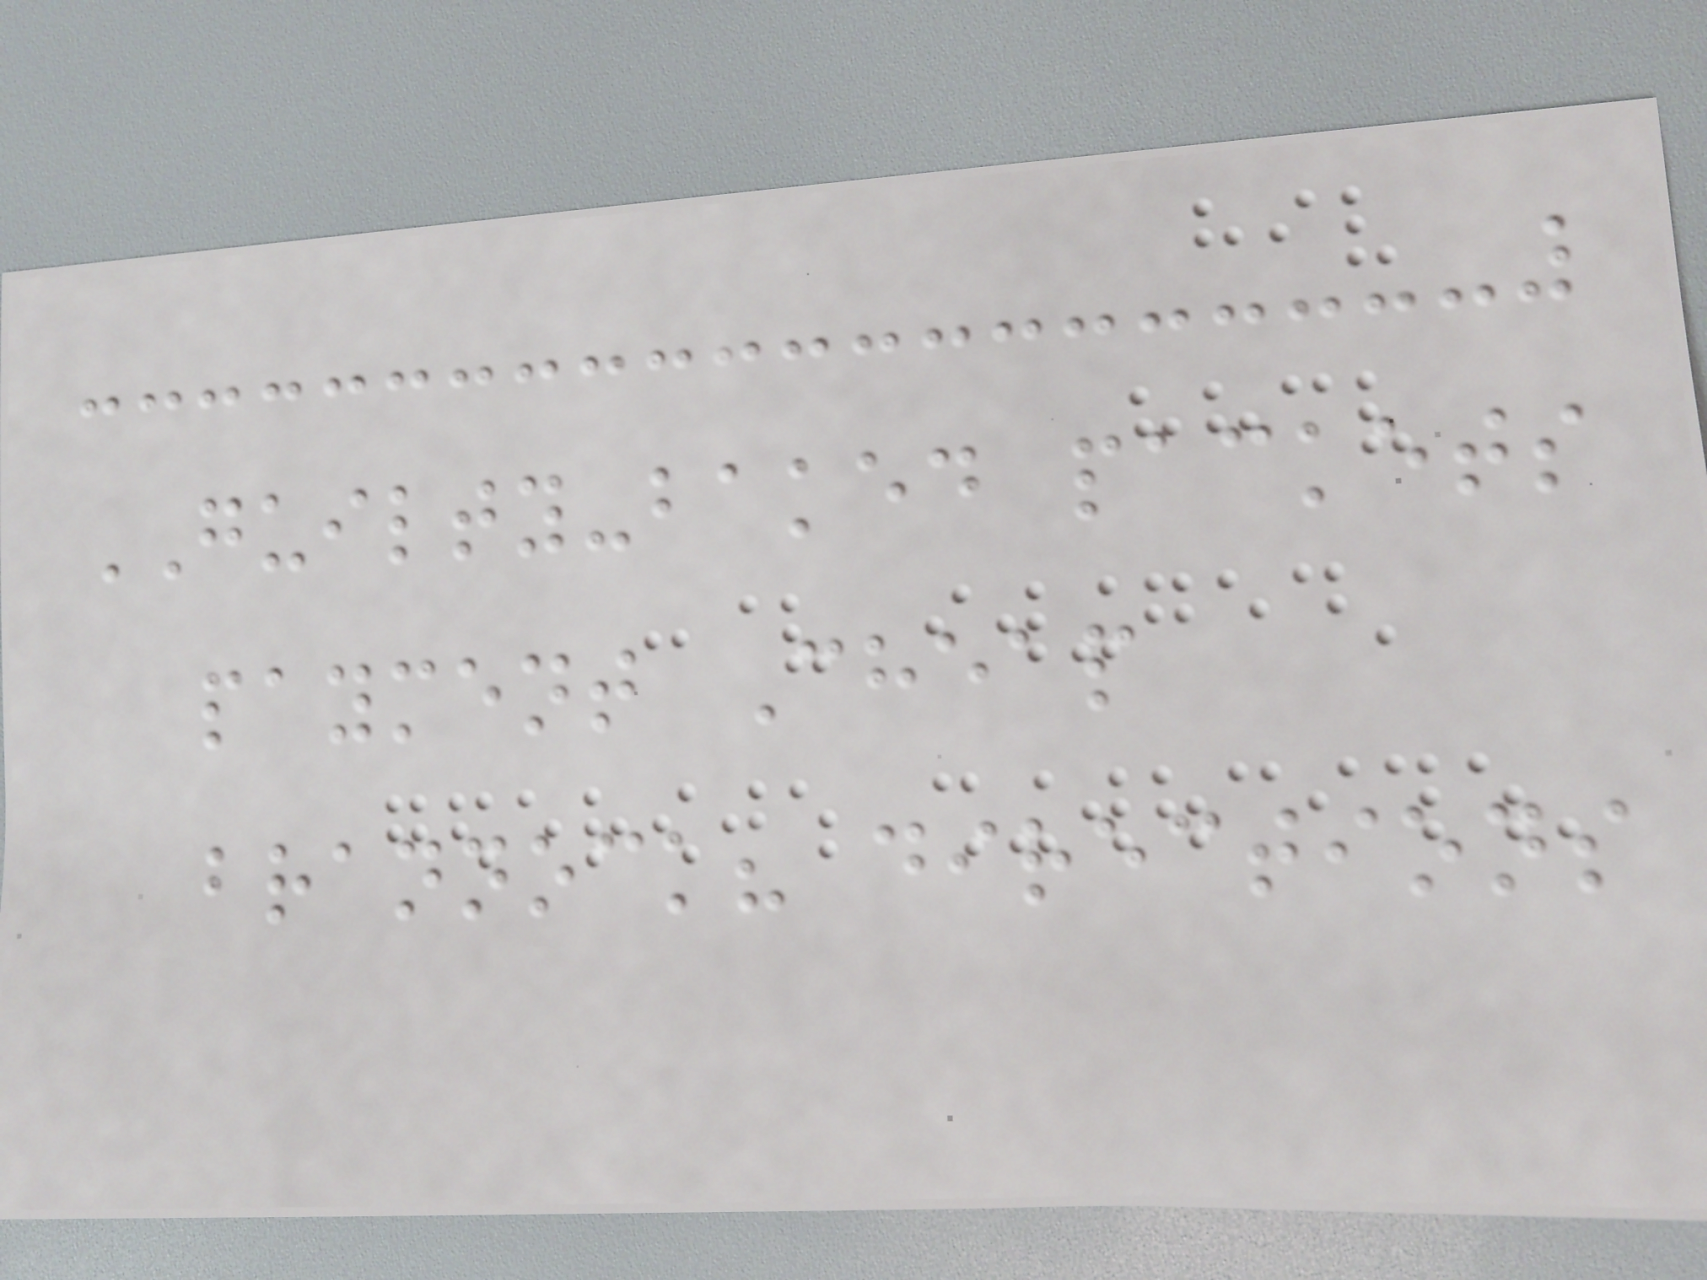GUILTY-baked packets
payment Cheap
brannock? directions
